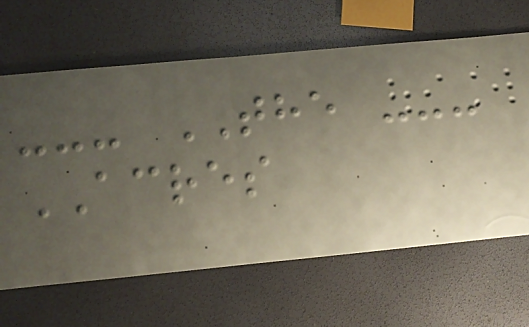--- THE ---
ACRES
